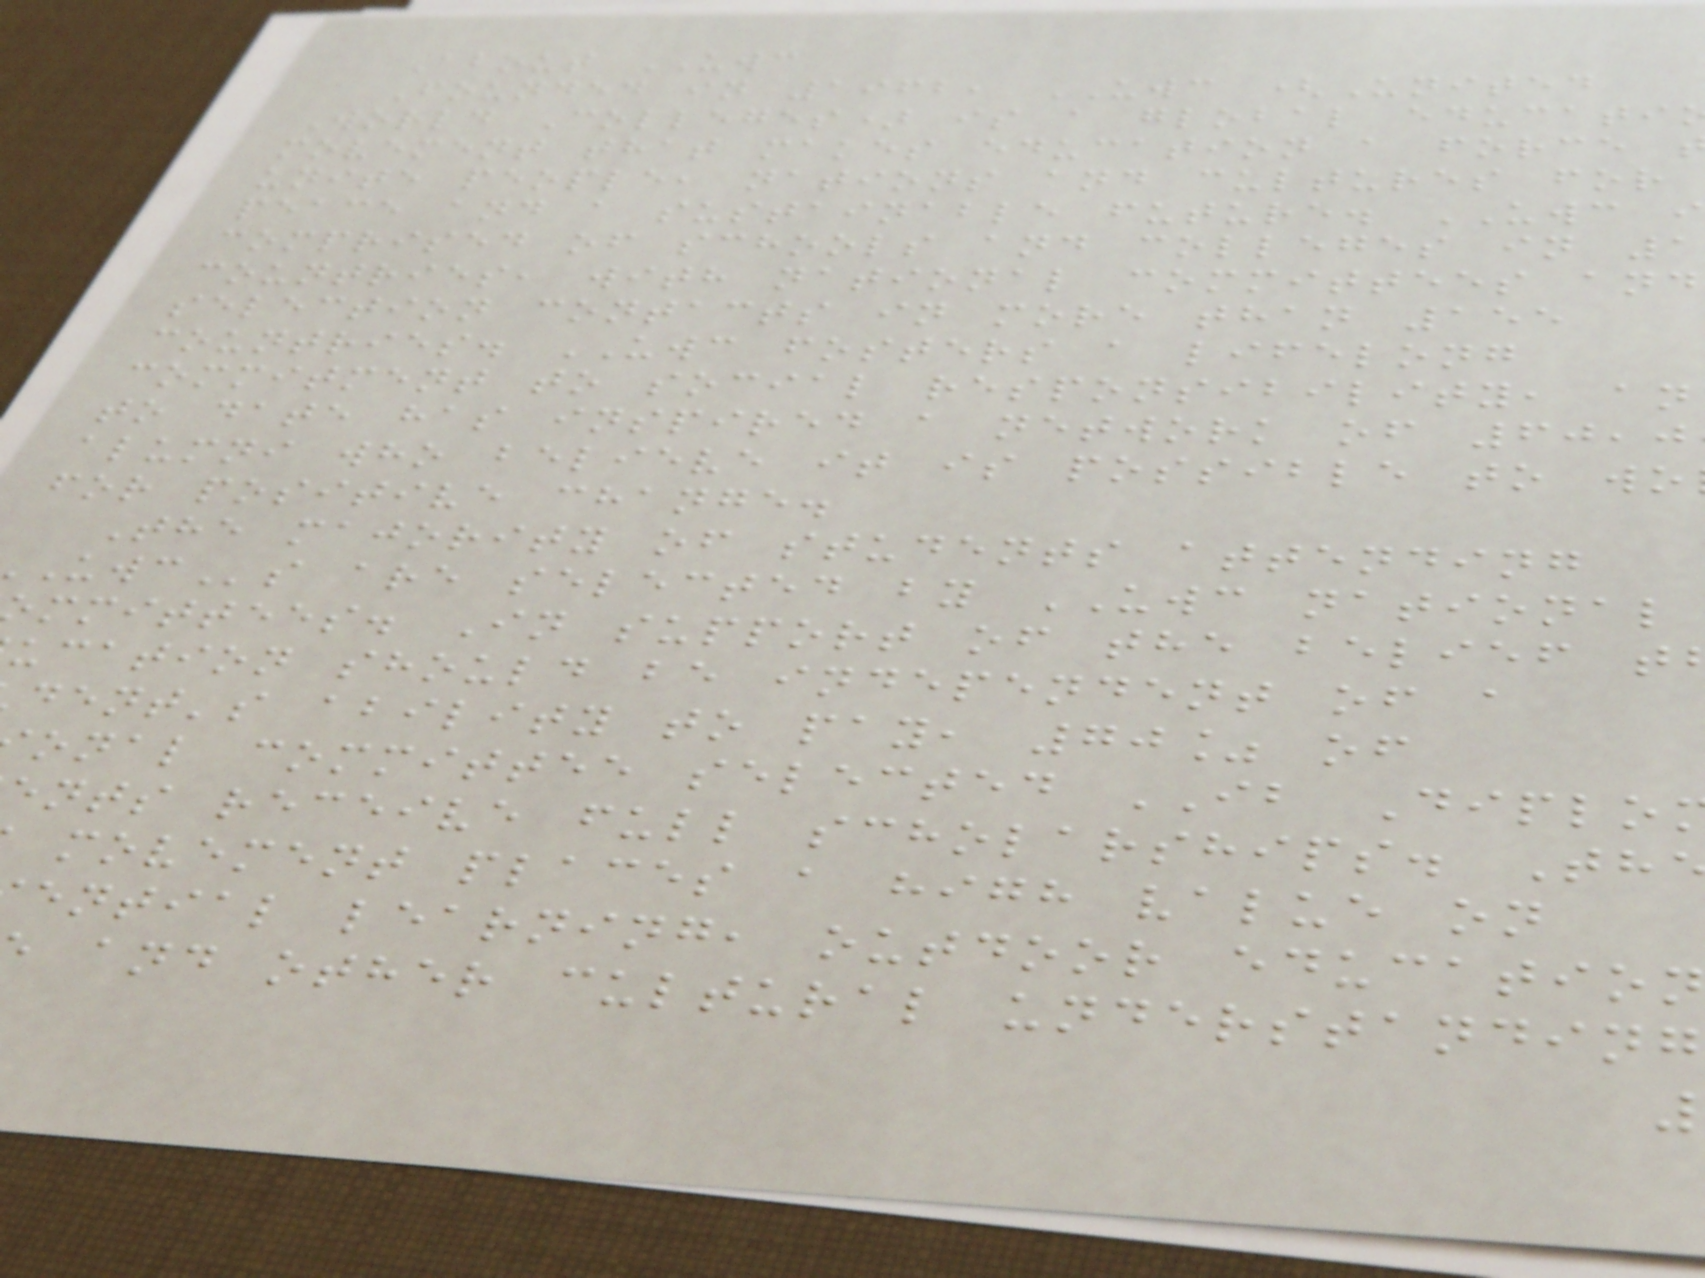About UWC
Founded in 1962, UWC (United
World Colleges) is a global educati
movement that makes education a force
unite people, nations and cultures for
peace and a sustainable future. UWC i
comprised of schools and colleges in 1
countries, with national committees and
selection contacts in more than 155
countries. UWC fosters a lifelong
commitment to social responsibility, an
to date has inspired a network of 60,0
alumni who believe it is possible to wo
for positive change.
The majority of students attending
s are selected by UWC national
mmittees. In support of the belief t
ucation should be independent of a
dent's ability to pay, 70% of
onal committee selected IB Diplo
ents receive full scholarships. Th
movement places a high value on
ential learning, outdoor education
and other cultural understanding
